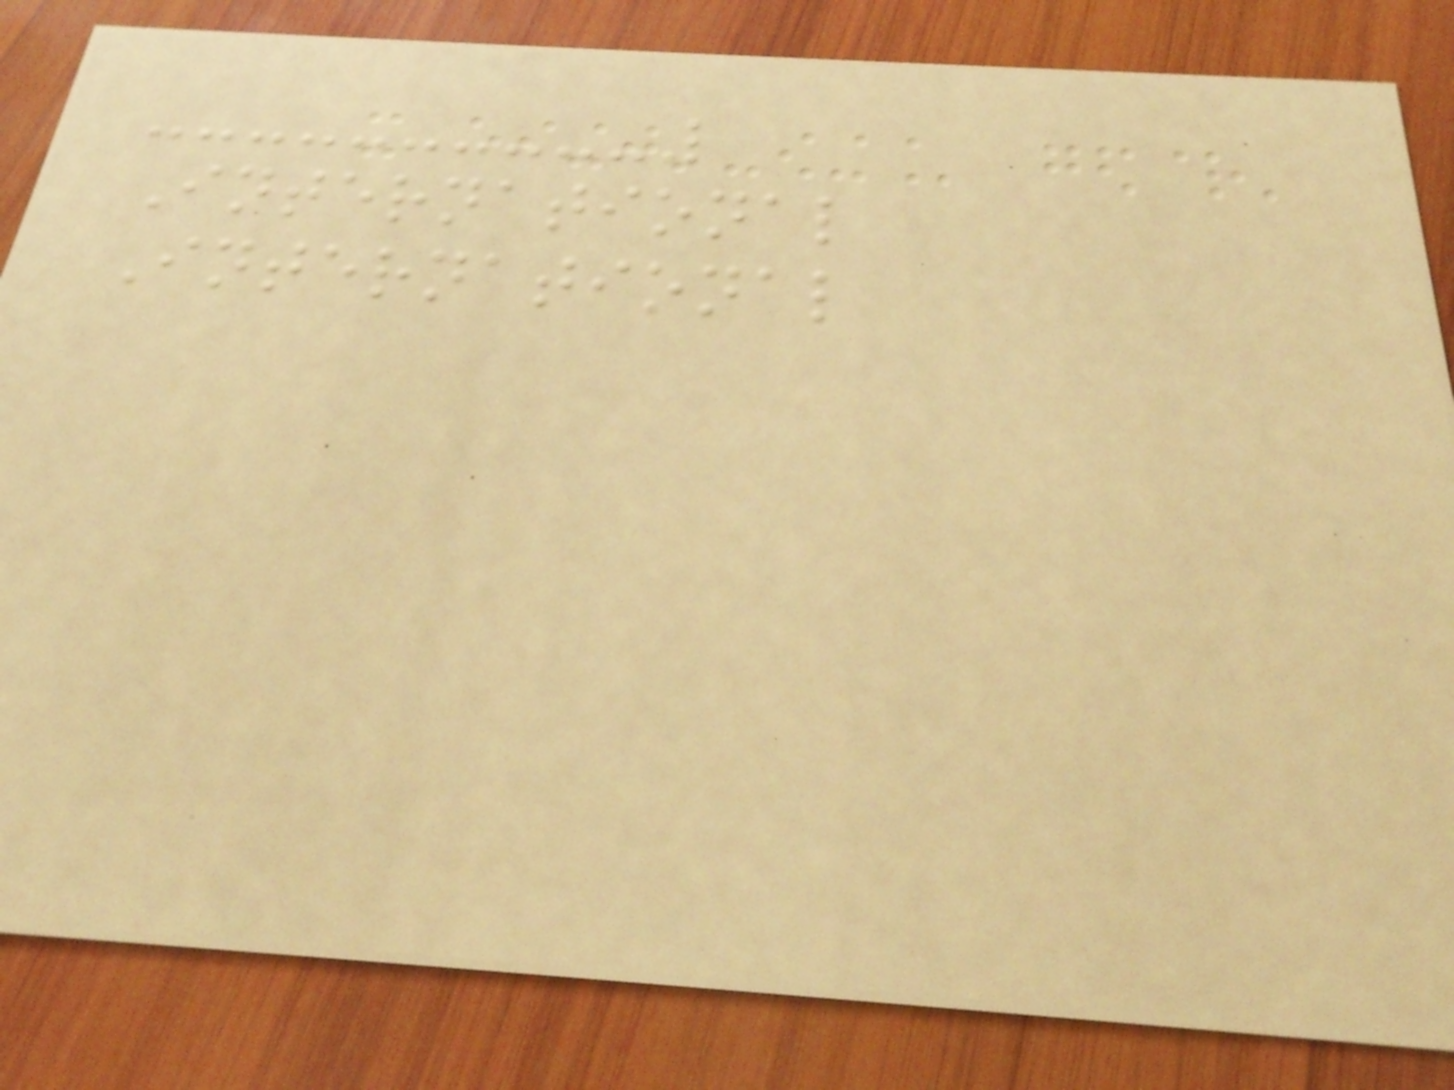International
International
